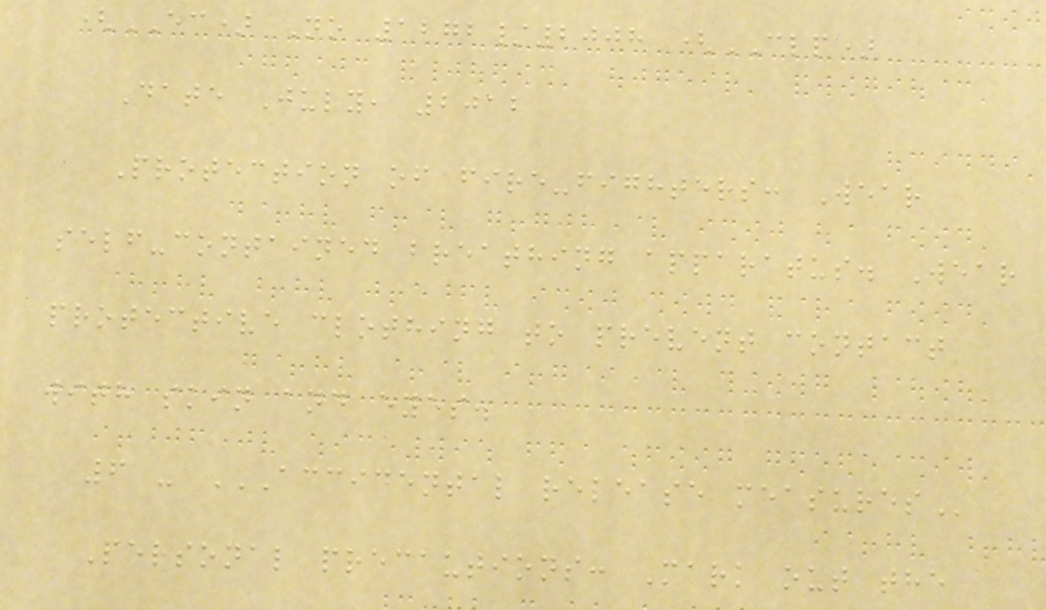(EC) No 1272/2008 (CLP)
Date July, 2012
Protection of fire-fighters: Wear
self-contained breathing apparatus. Wear
protective clothing to prevent contact
with skin and eyes.
6 - ACCIDENTAL RELEASE MEASURES
Personal precautions: Mark out the
